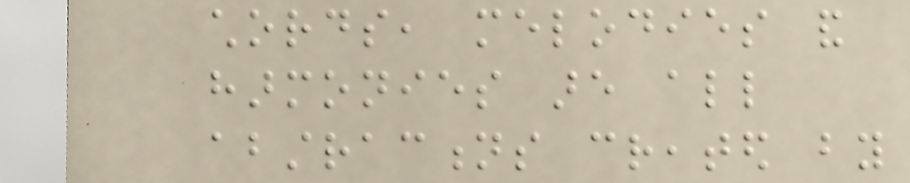chords, melodies and
harmonies are all
abstractions created by
